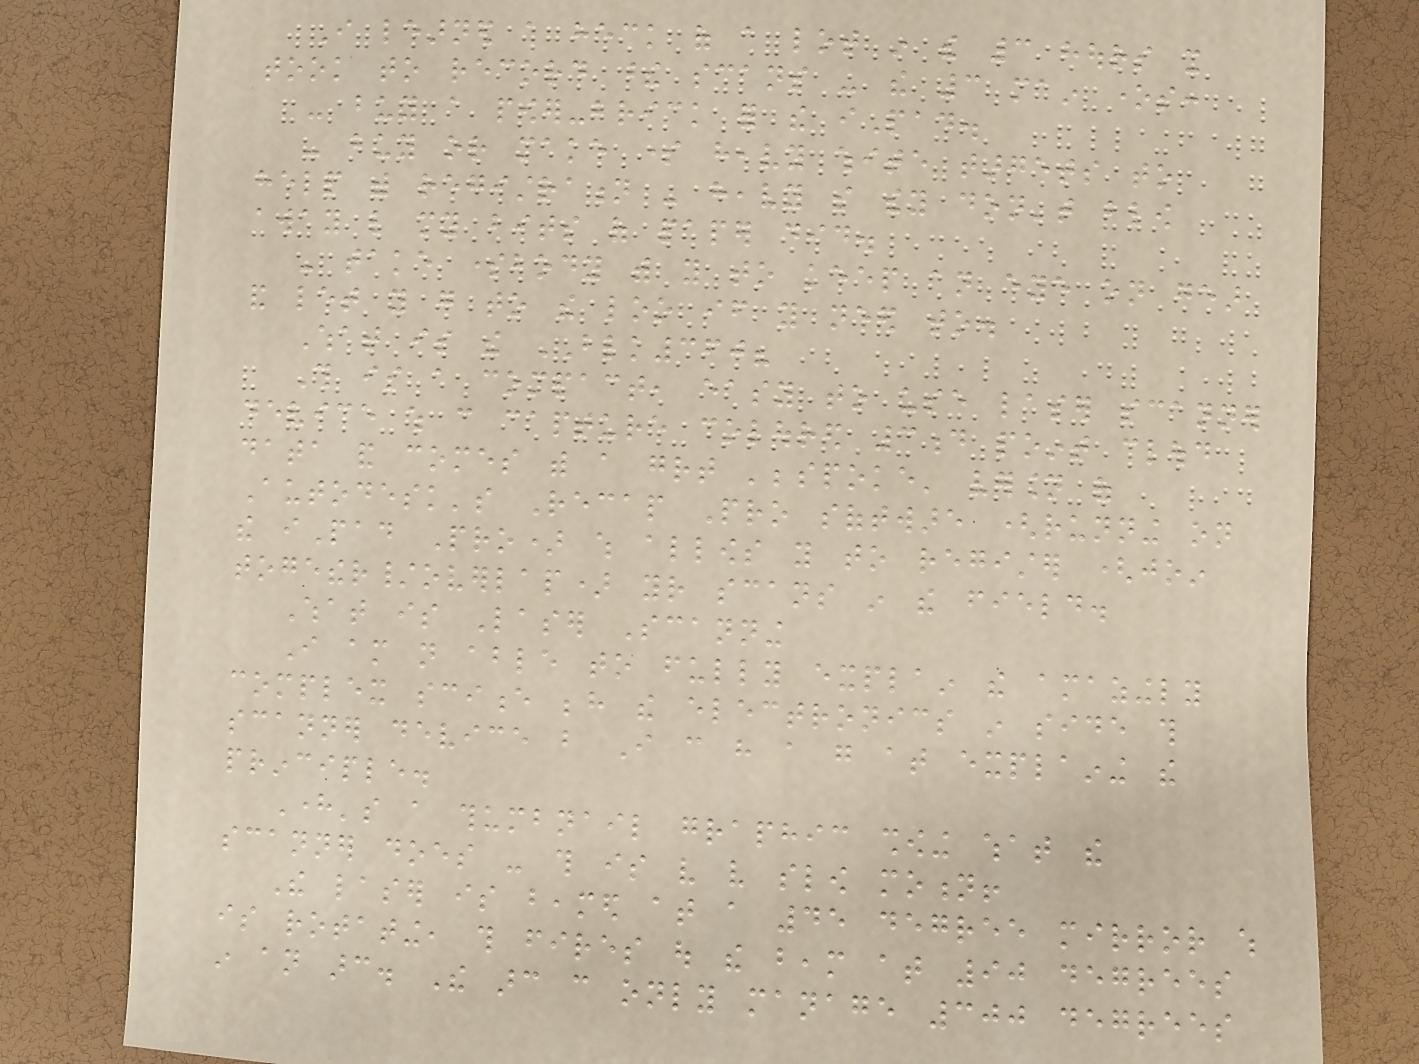I learned a heck of a lot in the 3 hours it
took to record these scans - the 3 main ones:
- buy a power-brick for the iPad.
- buy or make some heavy white targets to
help with registration - heavy so they don't blow
away like my bits of paper did.
- take somebody with you to keep an eye on gear
and let you go to the loo if you need to.
What is the BLK360?
This is a compact, easy to use laser scanner
device which can capture coloured 3d point cloud
data and comes with a great 'bespoke' version of
Autodesk's Recap Pro software (running on
the iPad Pro) which allows you to register (join
together/overlap) your scans in the field.
What is Laser Scanning
I am not able to fully explain the amazingly
complex science behind the electronics in side this
scanner device but I can have a go at explaining the
principle.
Here's a thumbnail graphic showing what the
scanner does - this is very very slow motion!
The laser is beamed at a 45 degree mirror which
is rotating, this fires out the beam at 90 degrees
in an arc. The arc can only manage 300 degrees
